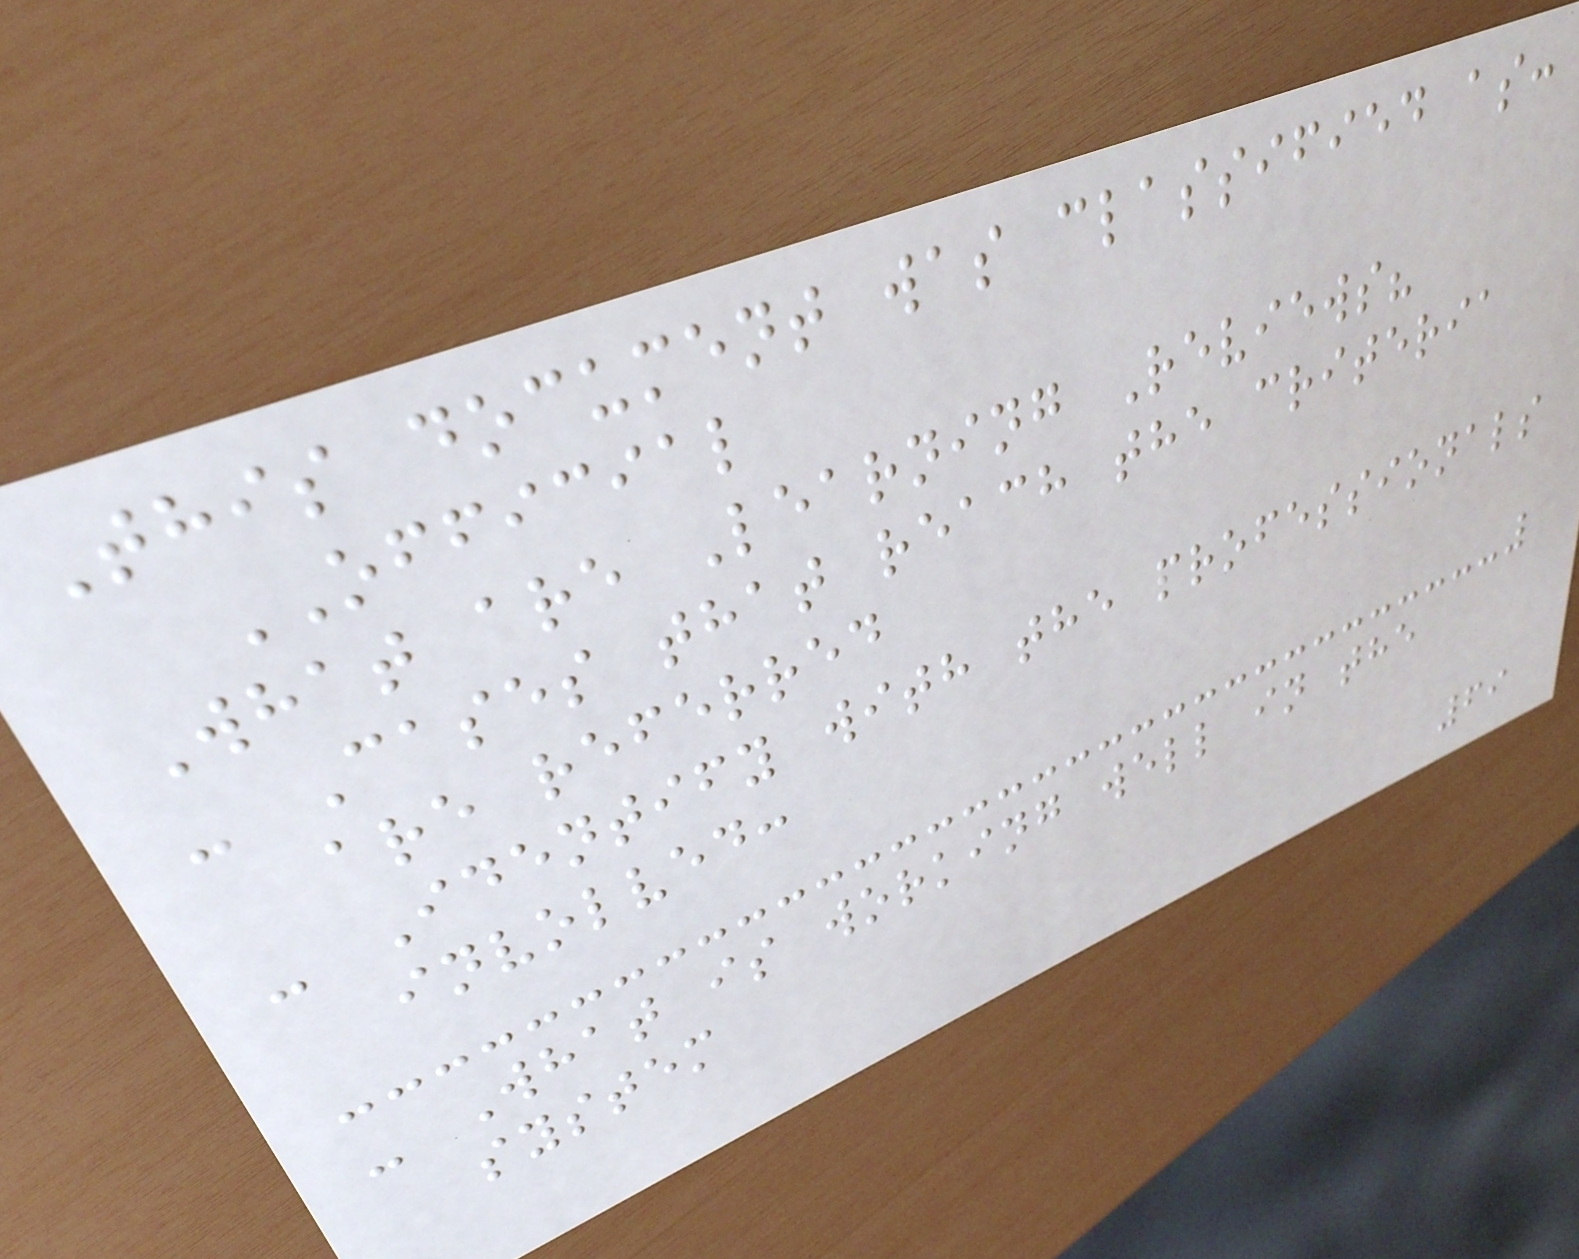This document was classified as:
OFFICIAL
What are Learning Reviews?
- Cases that reach the criteria
are referred
- Identify with the professionals
involved:
- What is working well in the
system
69
